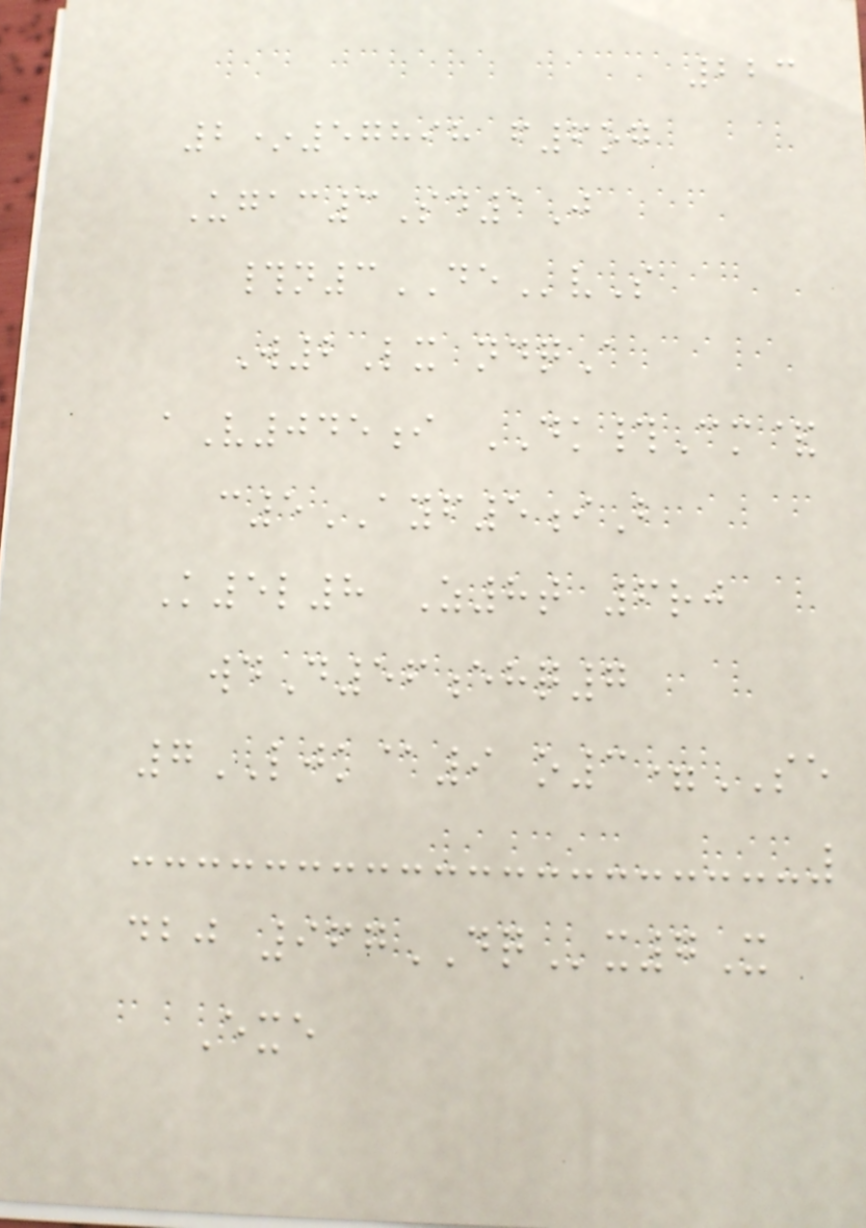223
2*57898 f6og
Ugac3Sd1J
#n3DEvS
W2Lx ndqA
aV045i DK#Cm&
c5AYF5iB
K5l8 Z8t 6rj
wdD56ehq7
7LJK@9 o3=SE
dbj 967DQx7X
Exe
